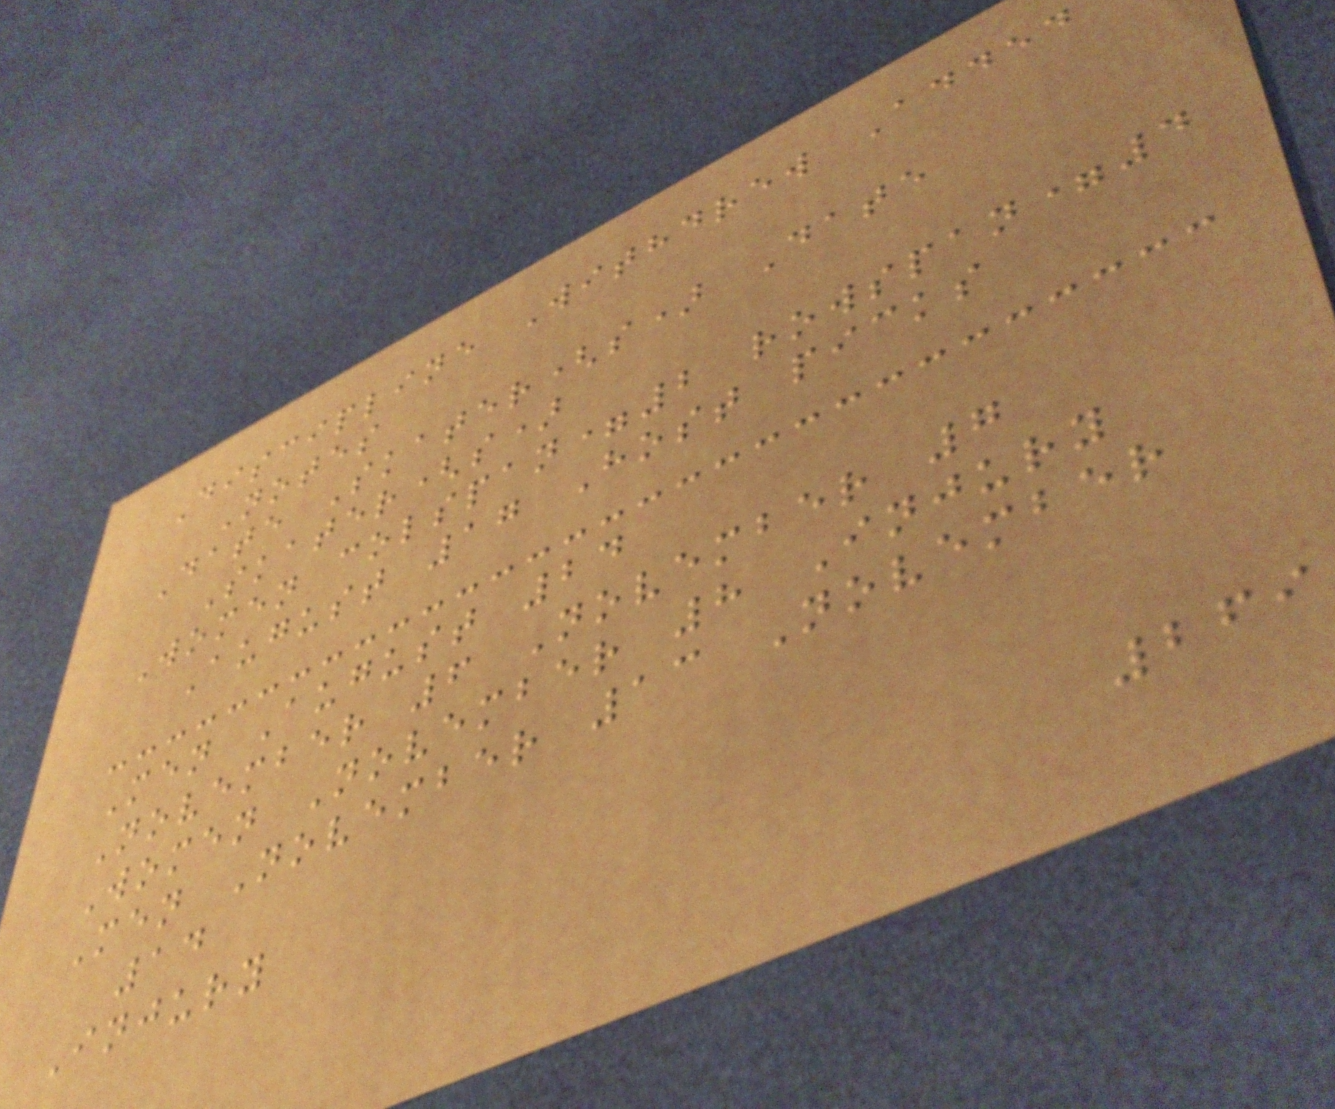Discipline Withdrew Added
Notes
Date Skater(s) Date
Skater(s)
Women colspan=2 rowspan=4
August 17 Host picks
Men August 24
November 6 November 7
Women November 8 Injury
Men November 13 November
14
Injury
269
